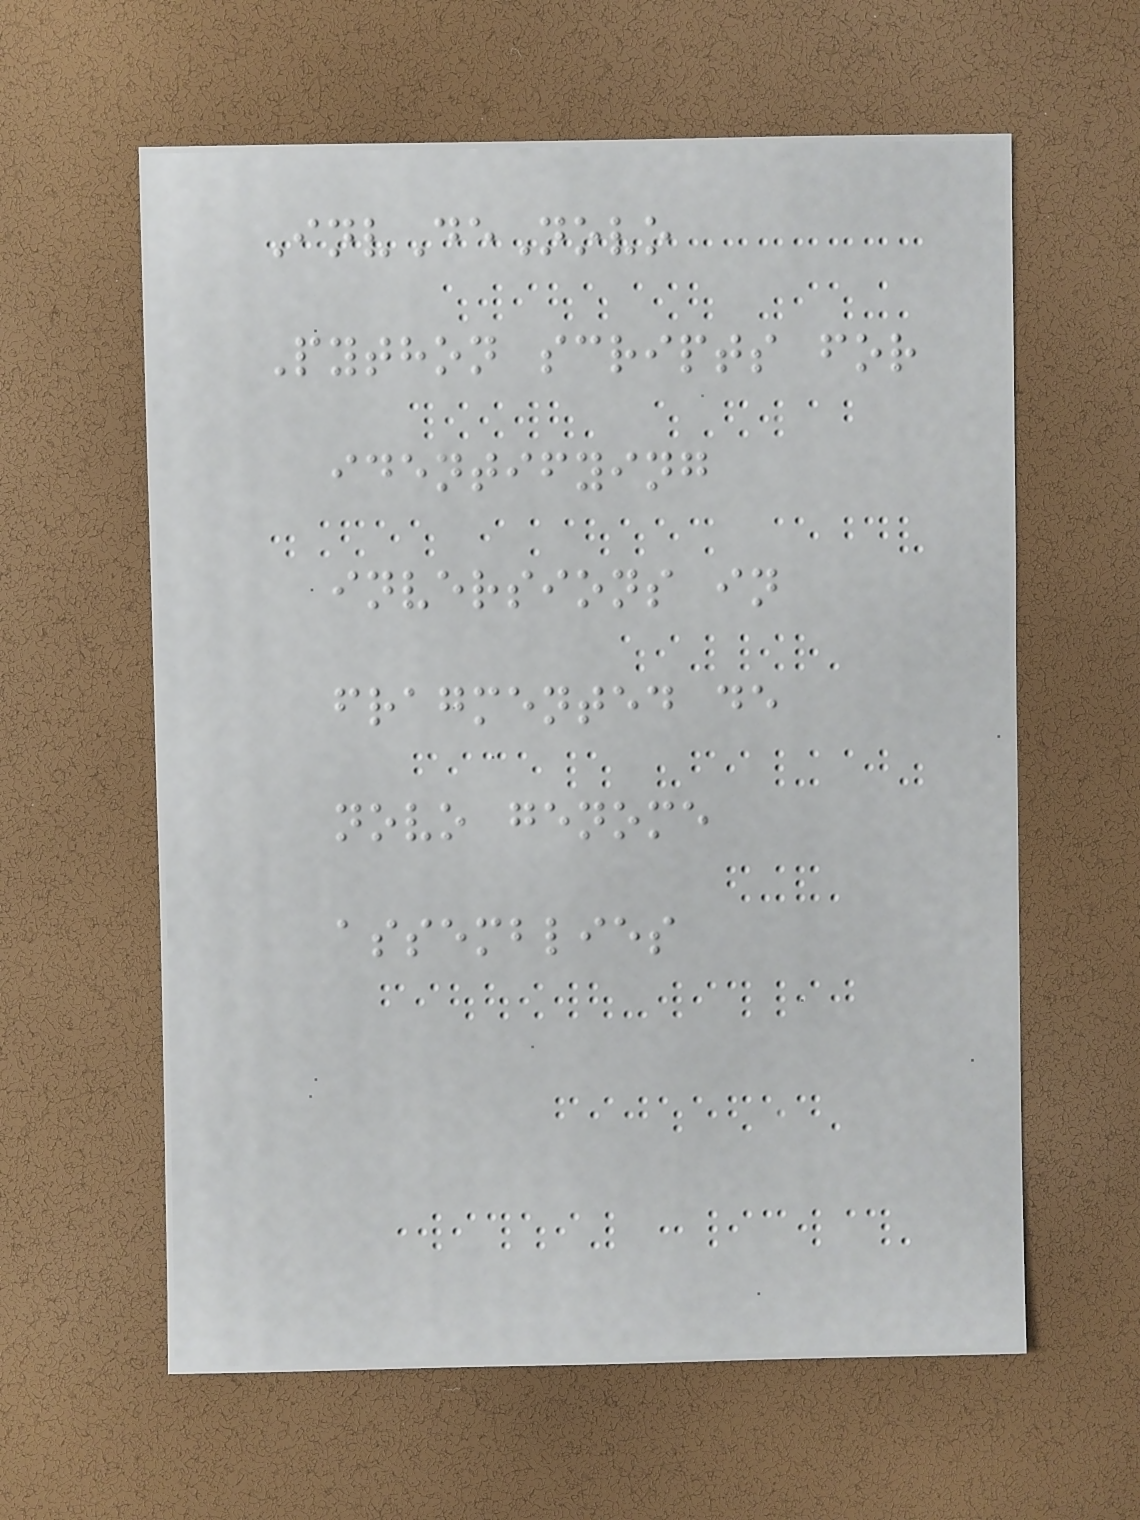InvDeNovo
Python scripts for
identifying
inversions in
fragmented de
novo genome
assemblies
